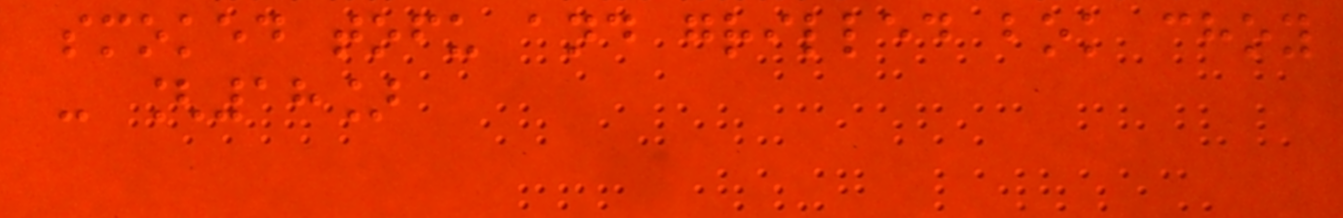smoked tofu and grilled bok choy
- [18]
